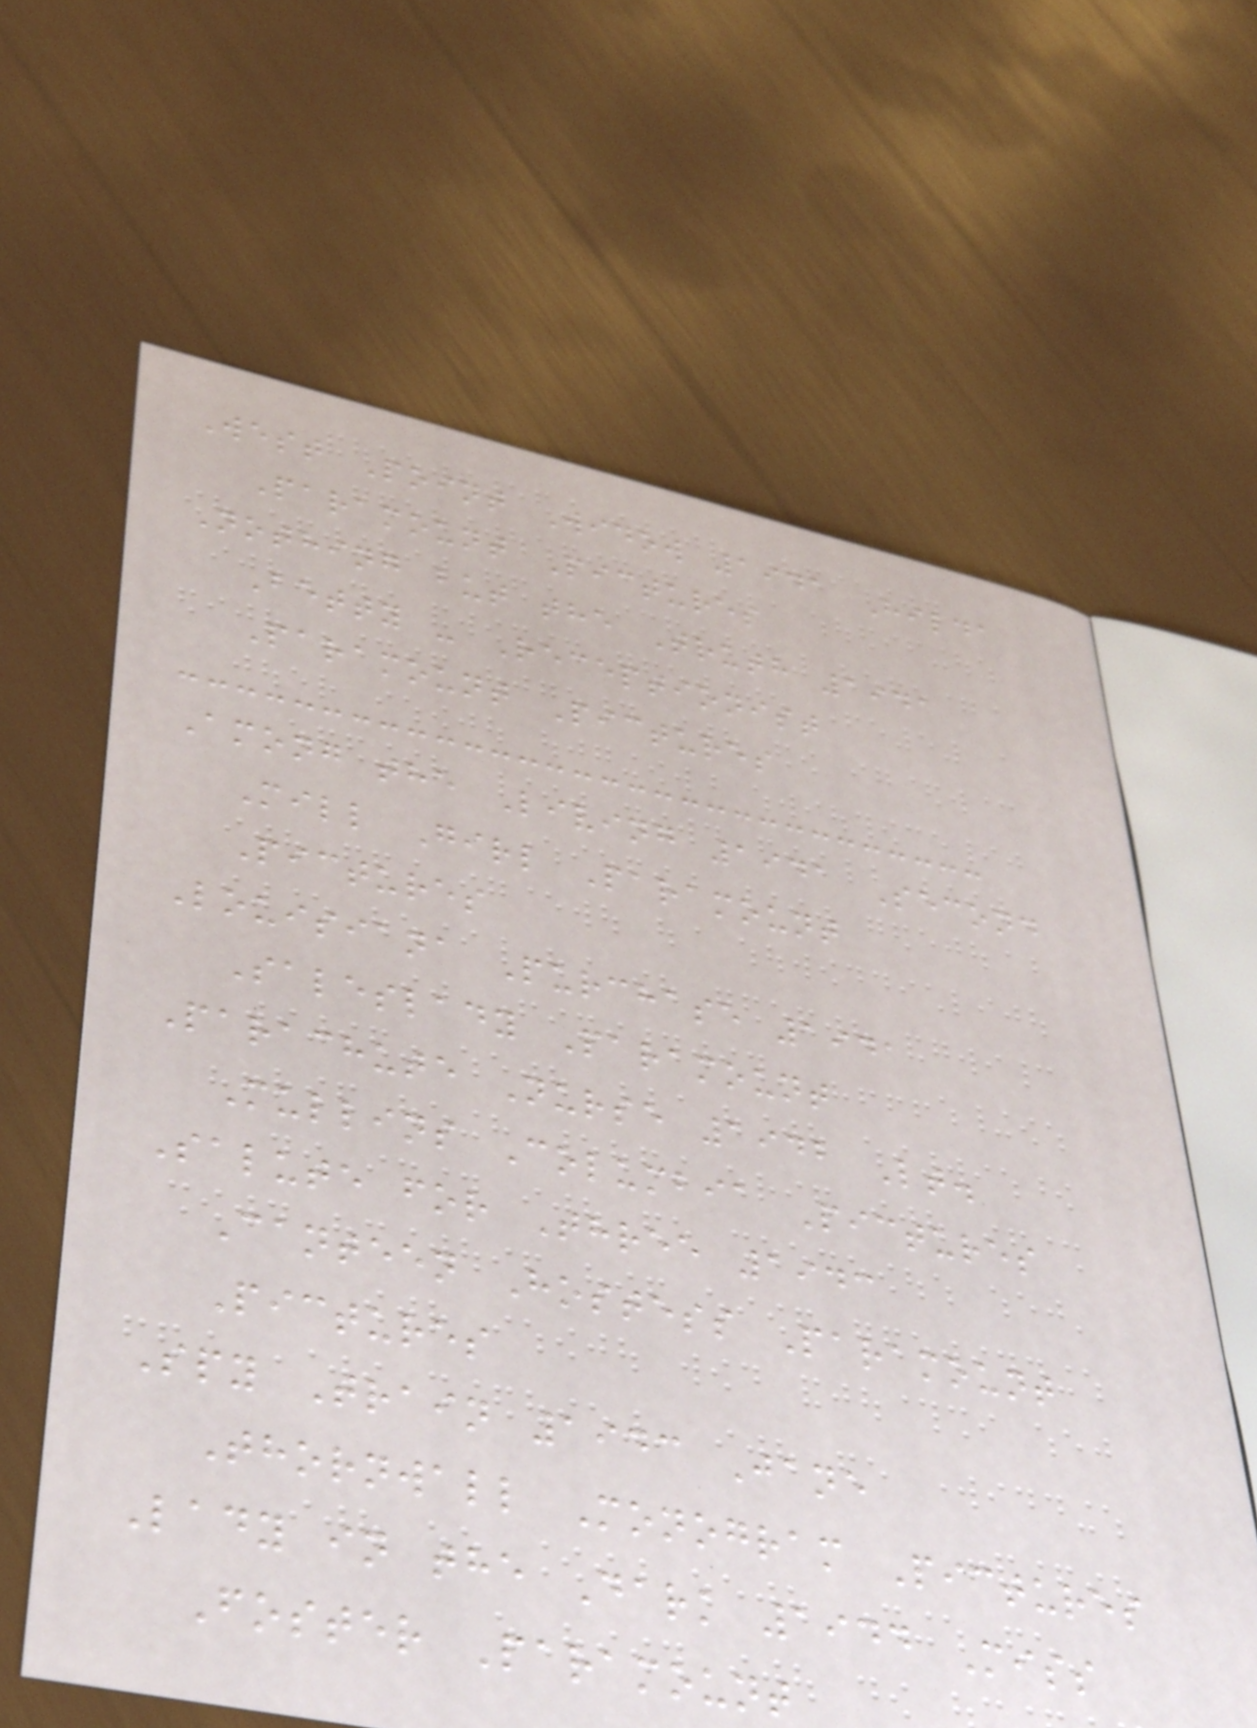West Point Widow 1941 Hilda
Paramount Pictures
Nothing but the Truth 1941
Betty - Receptionist
Paramount Pictures
Among the Living 1941 Second
Mill Girl Paramount
Pictures
Louisiana Purchase 1941
Saleslady Paramount
Parachute Nurse 1942 Lt.
Mullins Columbia Pictures
Salute for Three 1943
Canteen Hostess Paramount
Pictures
Spy Train 1943 Jane
Thornwall Monogram Pictures
Lady in the Dark 1944 Miss
Foster Paramount
